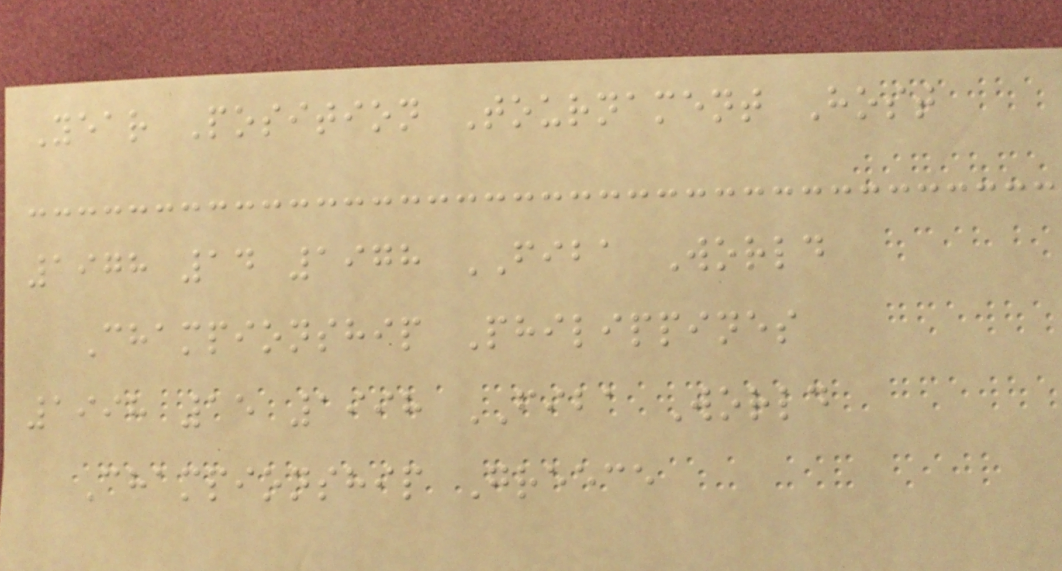Year Position Tournament Host
1978 14 1978 FIBA World
Championship Philippines
1998 15 1998 FIBA World
Championship Greece
